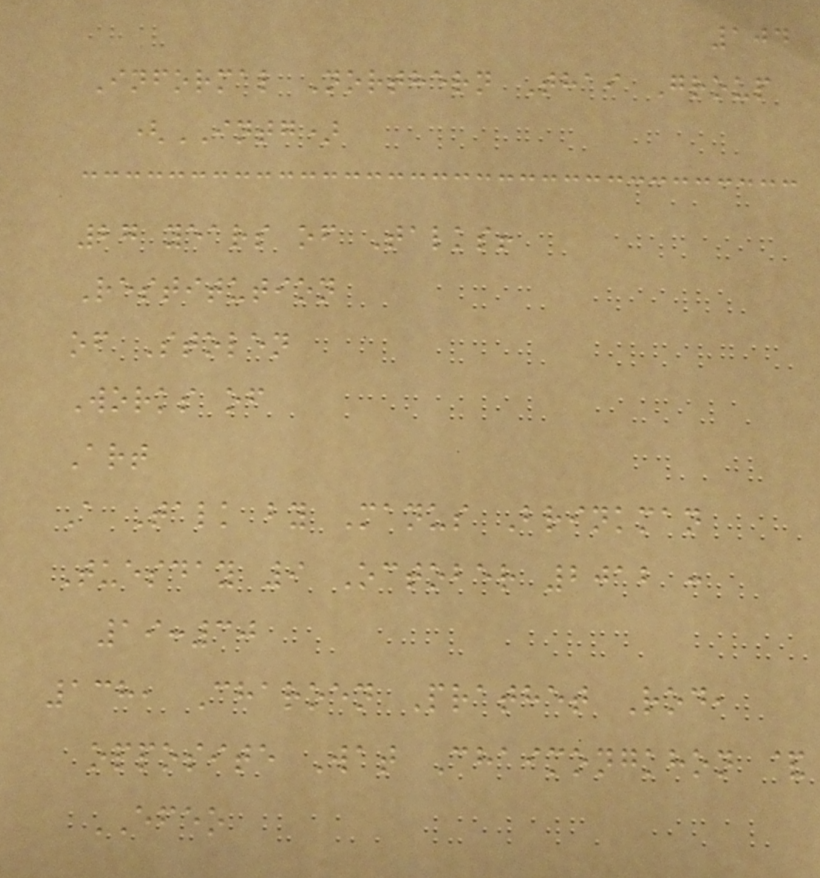104
Informal Northern Thai Group
(INTG)
27 years of Talks!
Restitution
of Stolen
Works of
Art
A Talk by Manus Brinkman
Tuesday 9 October 2012 :
19:30
138, Charoen Prathet Rod,
opposite Wat Chaimongkhon &
EFEO
